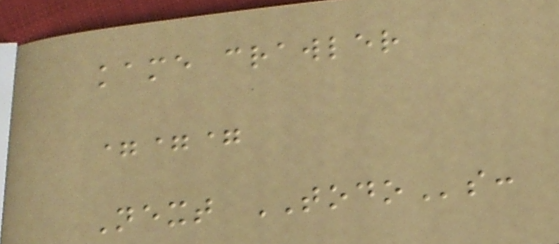kame crawler
===
Next TODOs:
